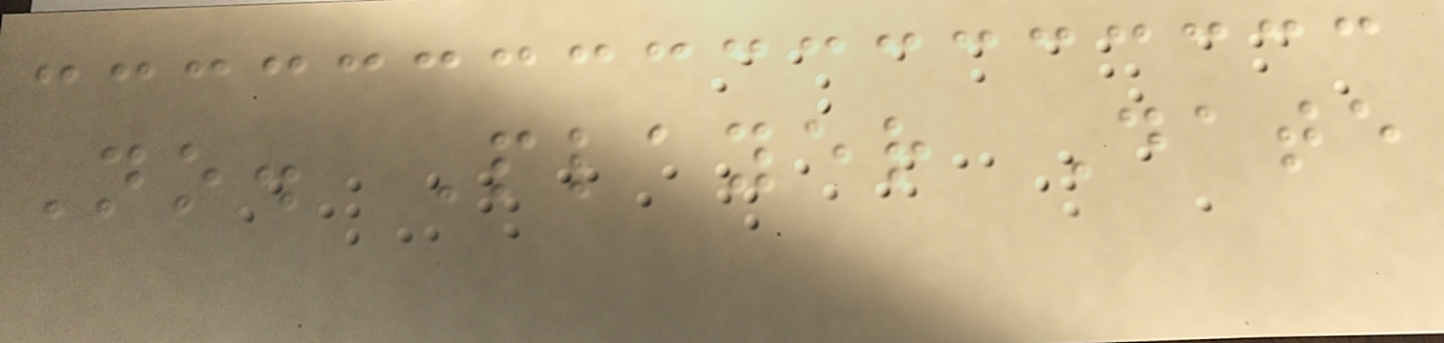No. Player Date
